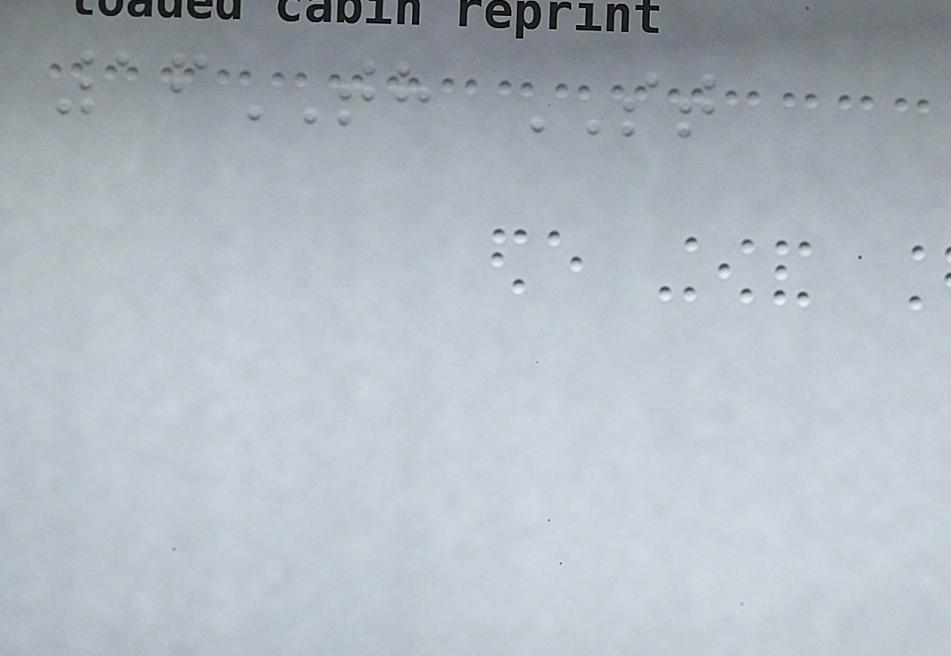16TH ST
